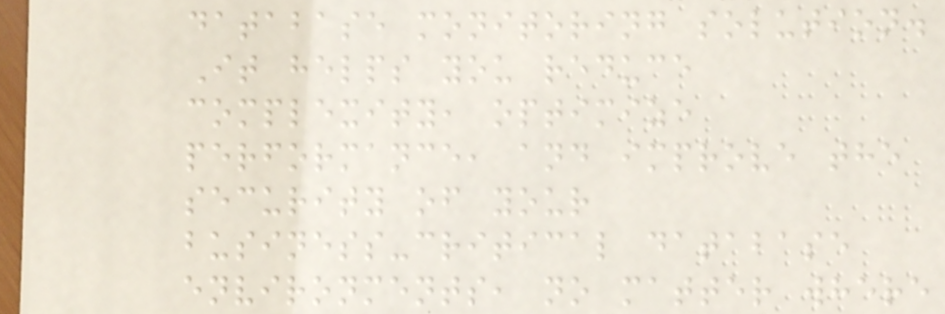database monitoring solution.
It helps you reduce
complexity, optimize
performance, and improve the
security of your
business-critical database
environments, no matter where
